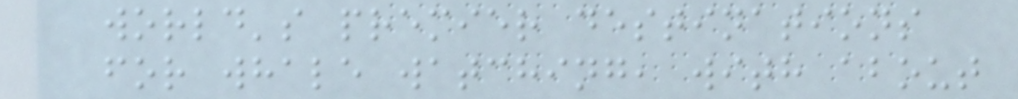world's premier destinations
for whale watching, with about
